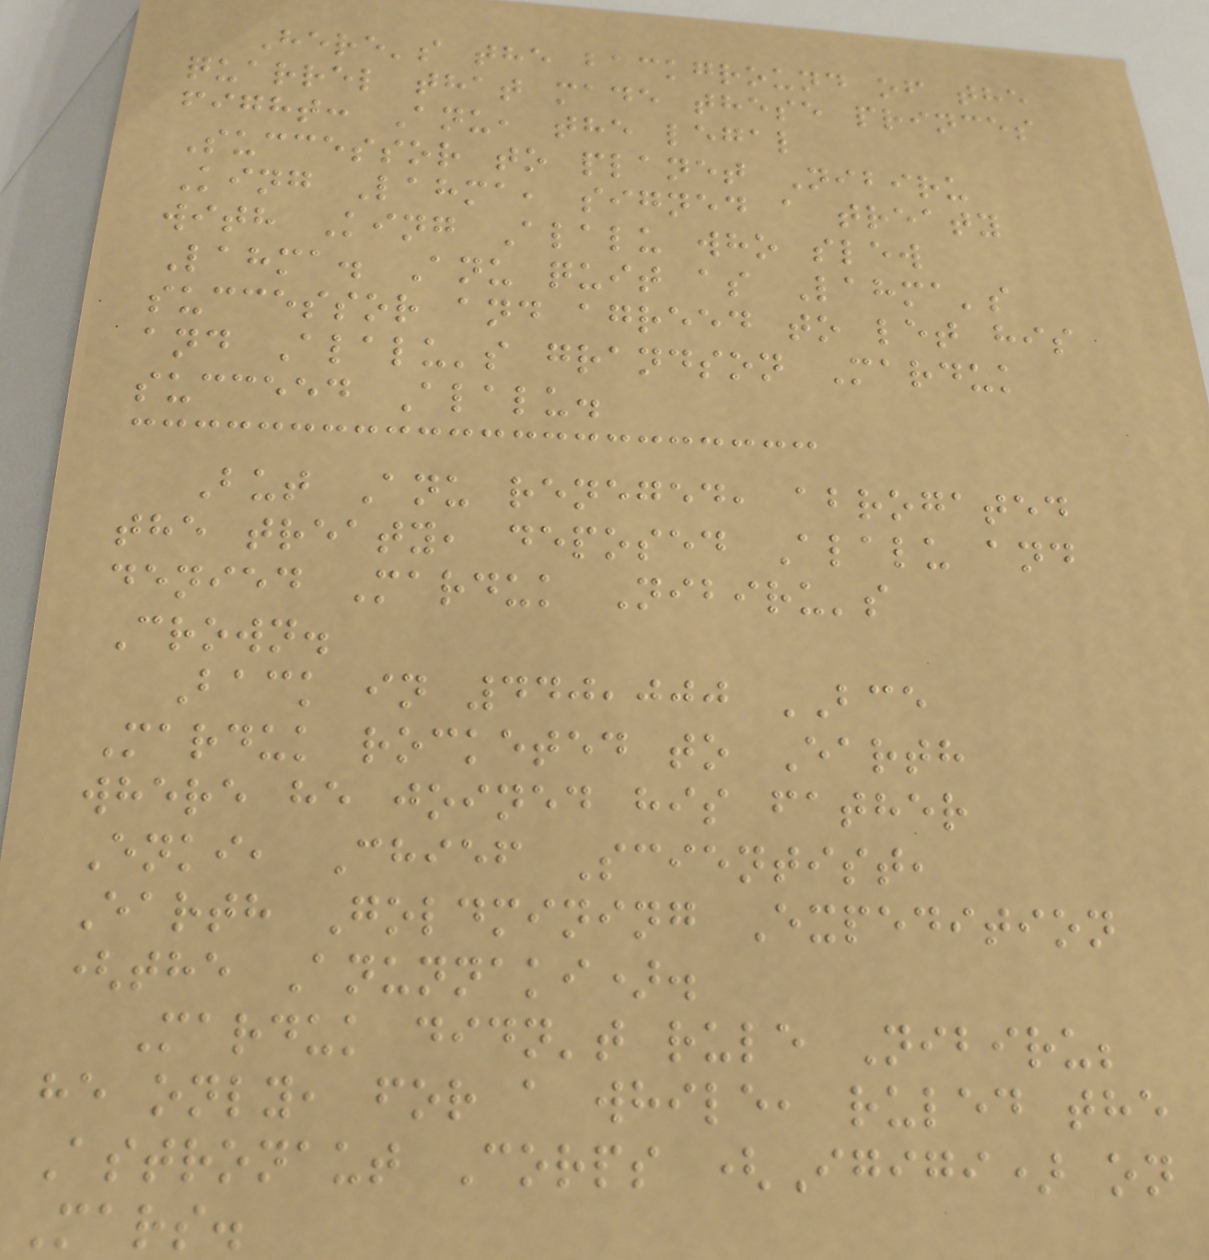Here's the background of the
quarrel that made these princes
fight: Anu, the legal
Successor to planet Nibiru
King Lahma, signed a treaty
with King Alalu who slew
Lahma. Anu quit as Lahma's
successor and agreed to let his
and Alalu's grandson Marduk
succeed Alalu.
But Anu reneged, abrogated
the treaty, deposed Alalu and
denied Marduk Nibiru's
Crown.
Back in 440,000 BCE
Marduk rocketed to Earth
where he joined his father
Enki, Chief Scientist,
Earth Goldmining Expedition
(the Anunnaki).
Marduk didn't rule Nibiru;
he only, for a while, ruled the
Astronaut Corps (Igigi) on
Mars.
